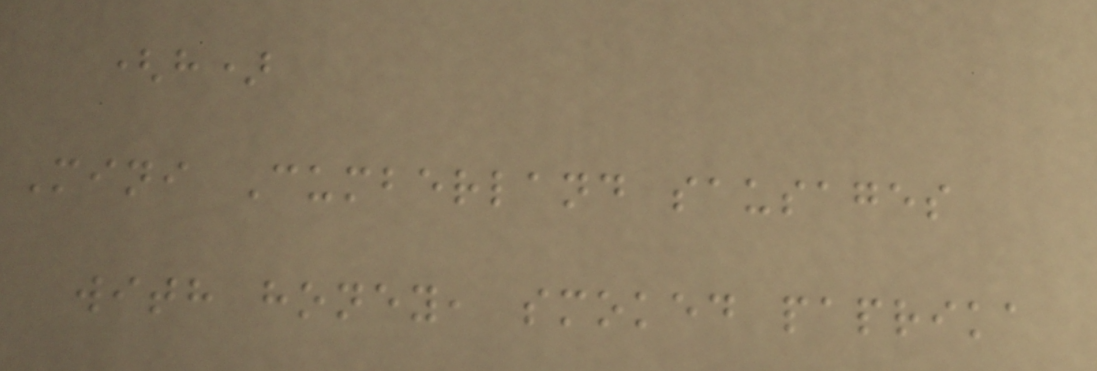(h)
Mini Cumberland sausages
with honey, smoked paprika
